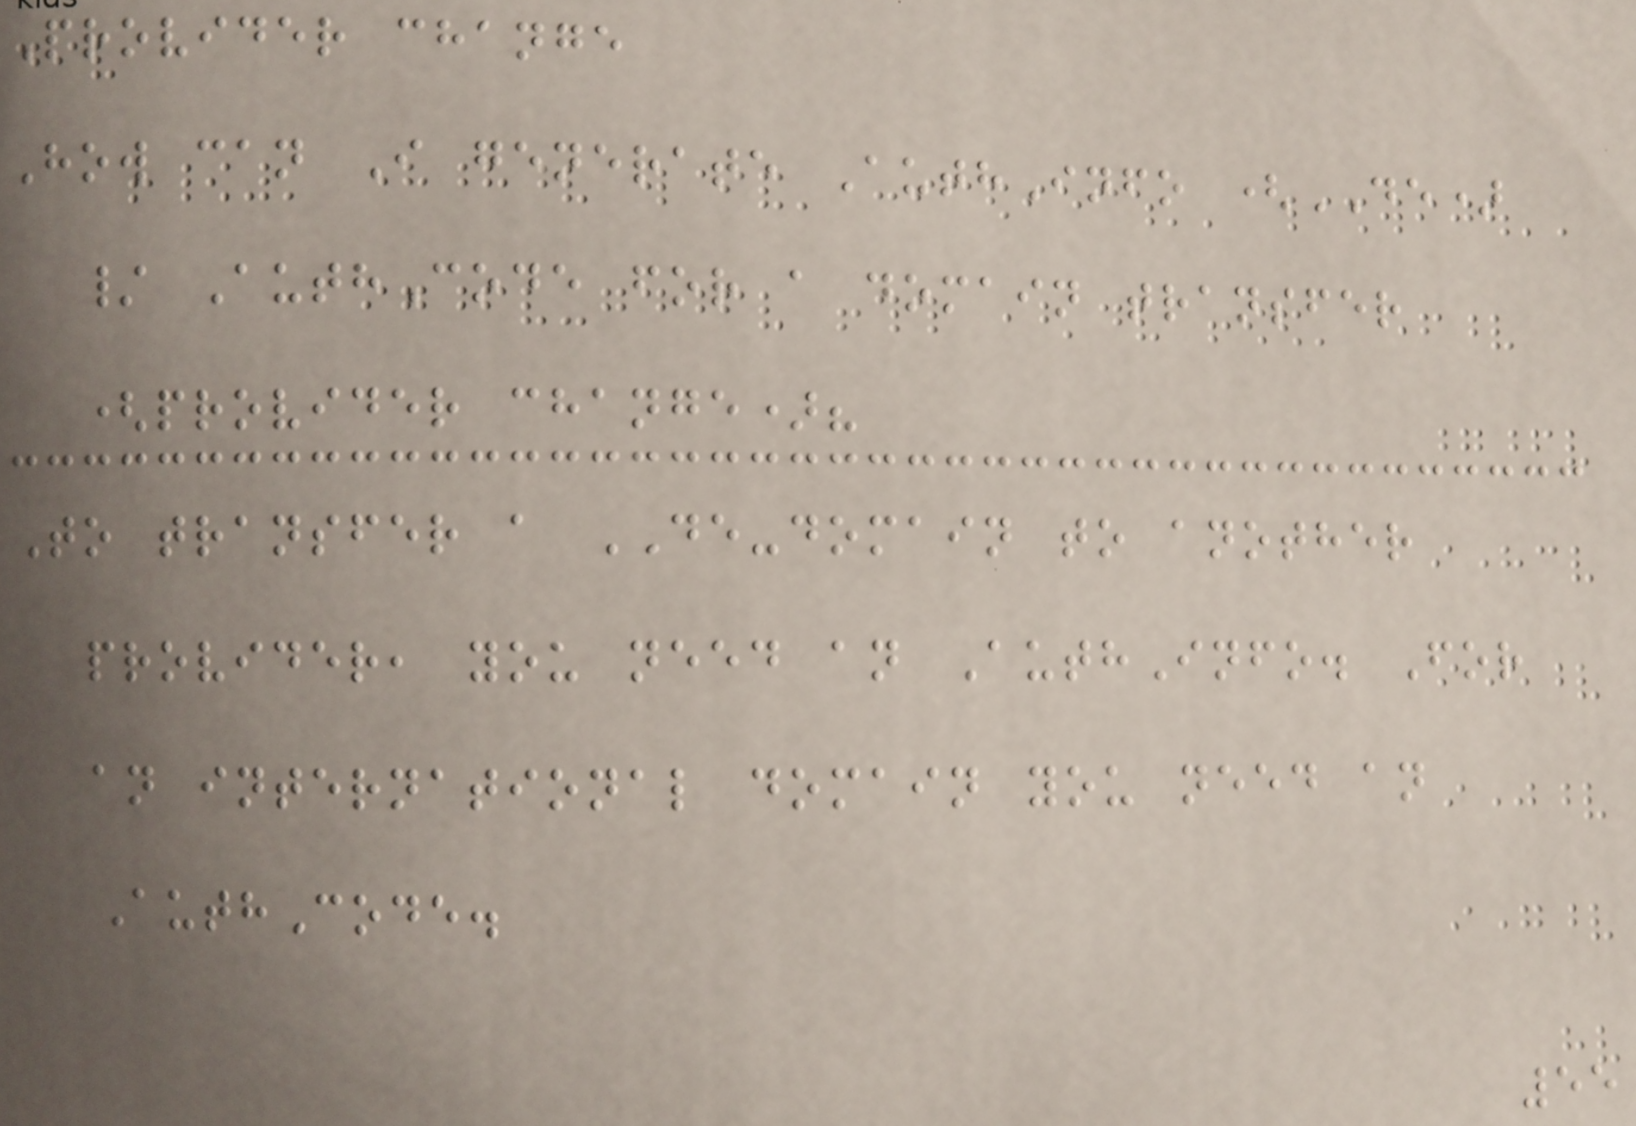Provider change
How can I generate AuthInfo (DE)
/ AuthCode for a domain transfer
(provider change)?
To transfer a DE-domain to another
provider, you need an AuthInfo. For
an international domain you need an
AuthCode.
55
